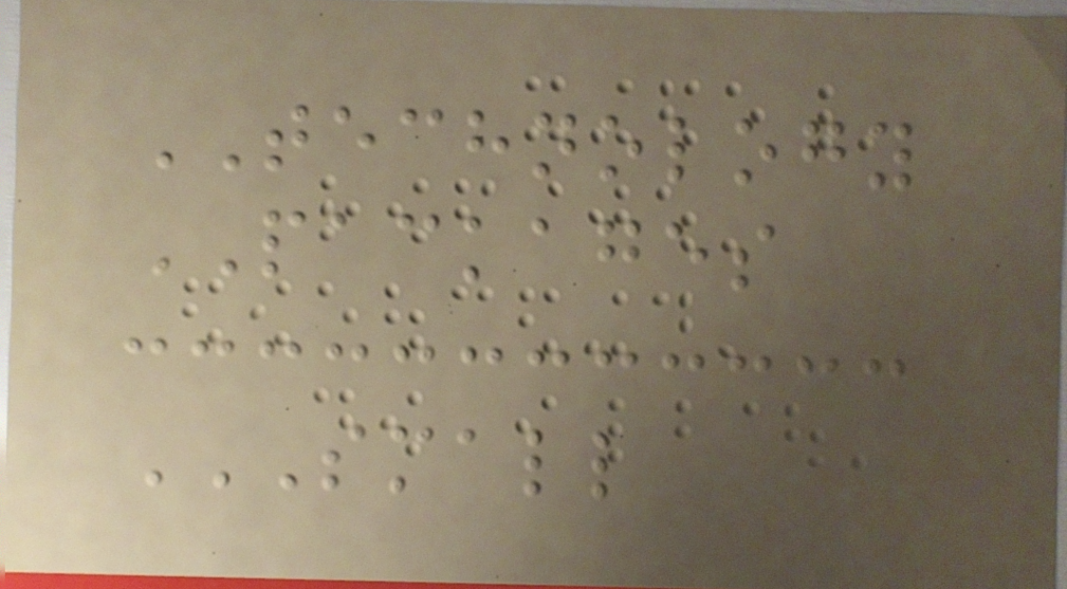TECHNOLOGY
PACKAGES
SMALL
